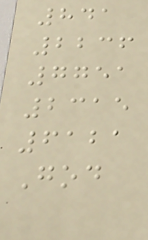841
2236
7751
2315
6121
God
